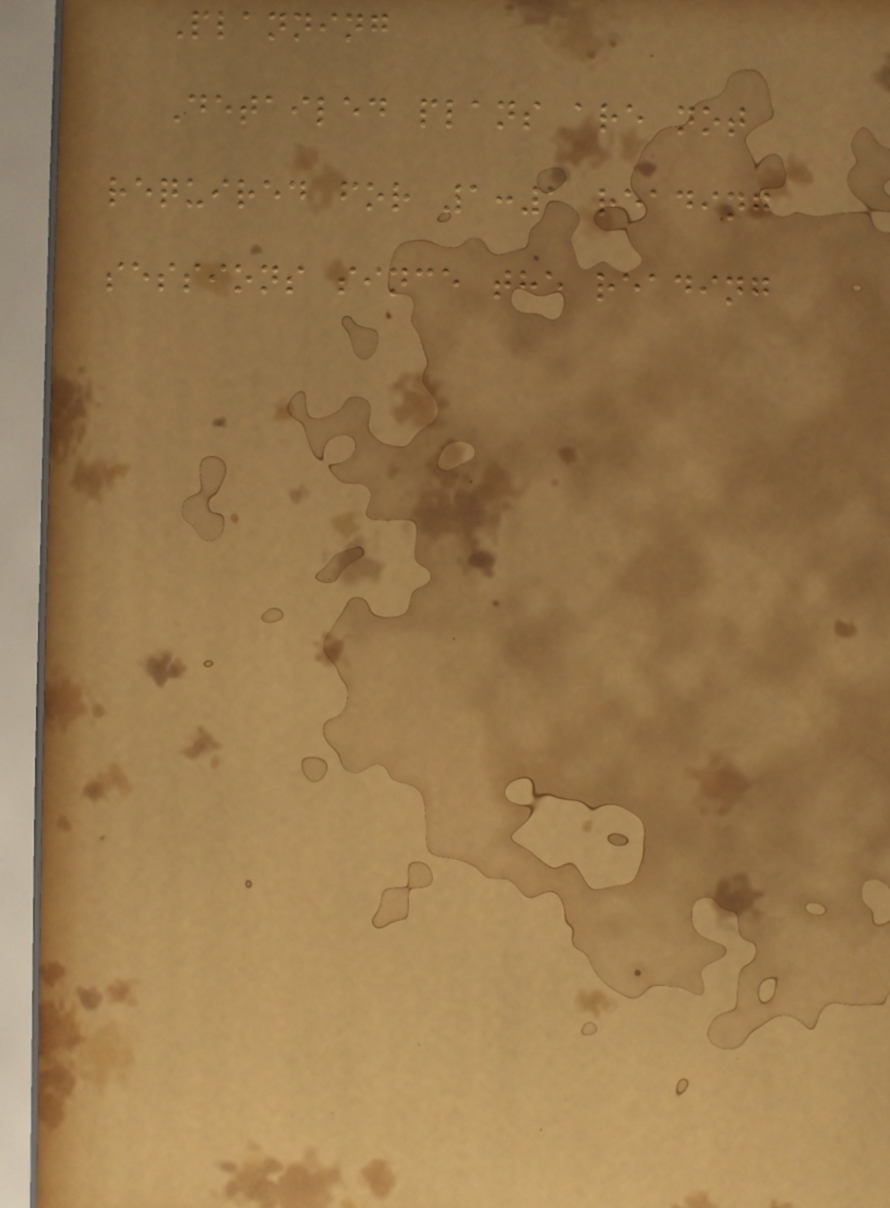Planning
Detailed plans are not
required for 1:1 reading
sessions since the reading
